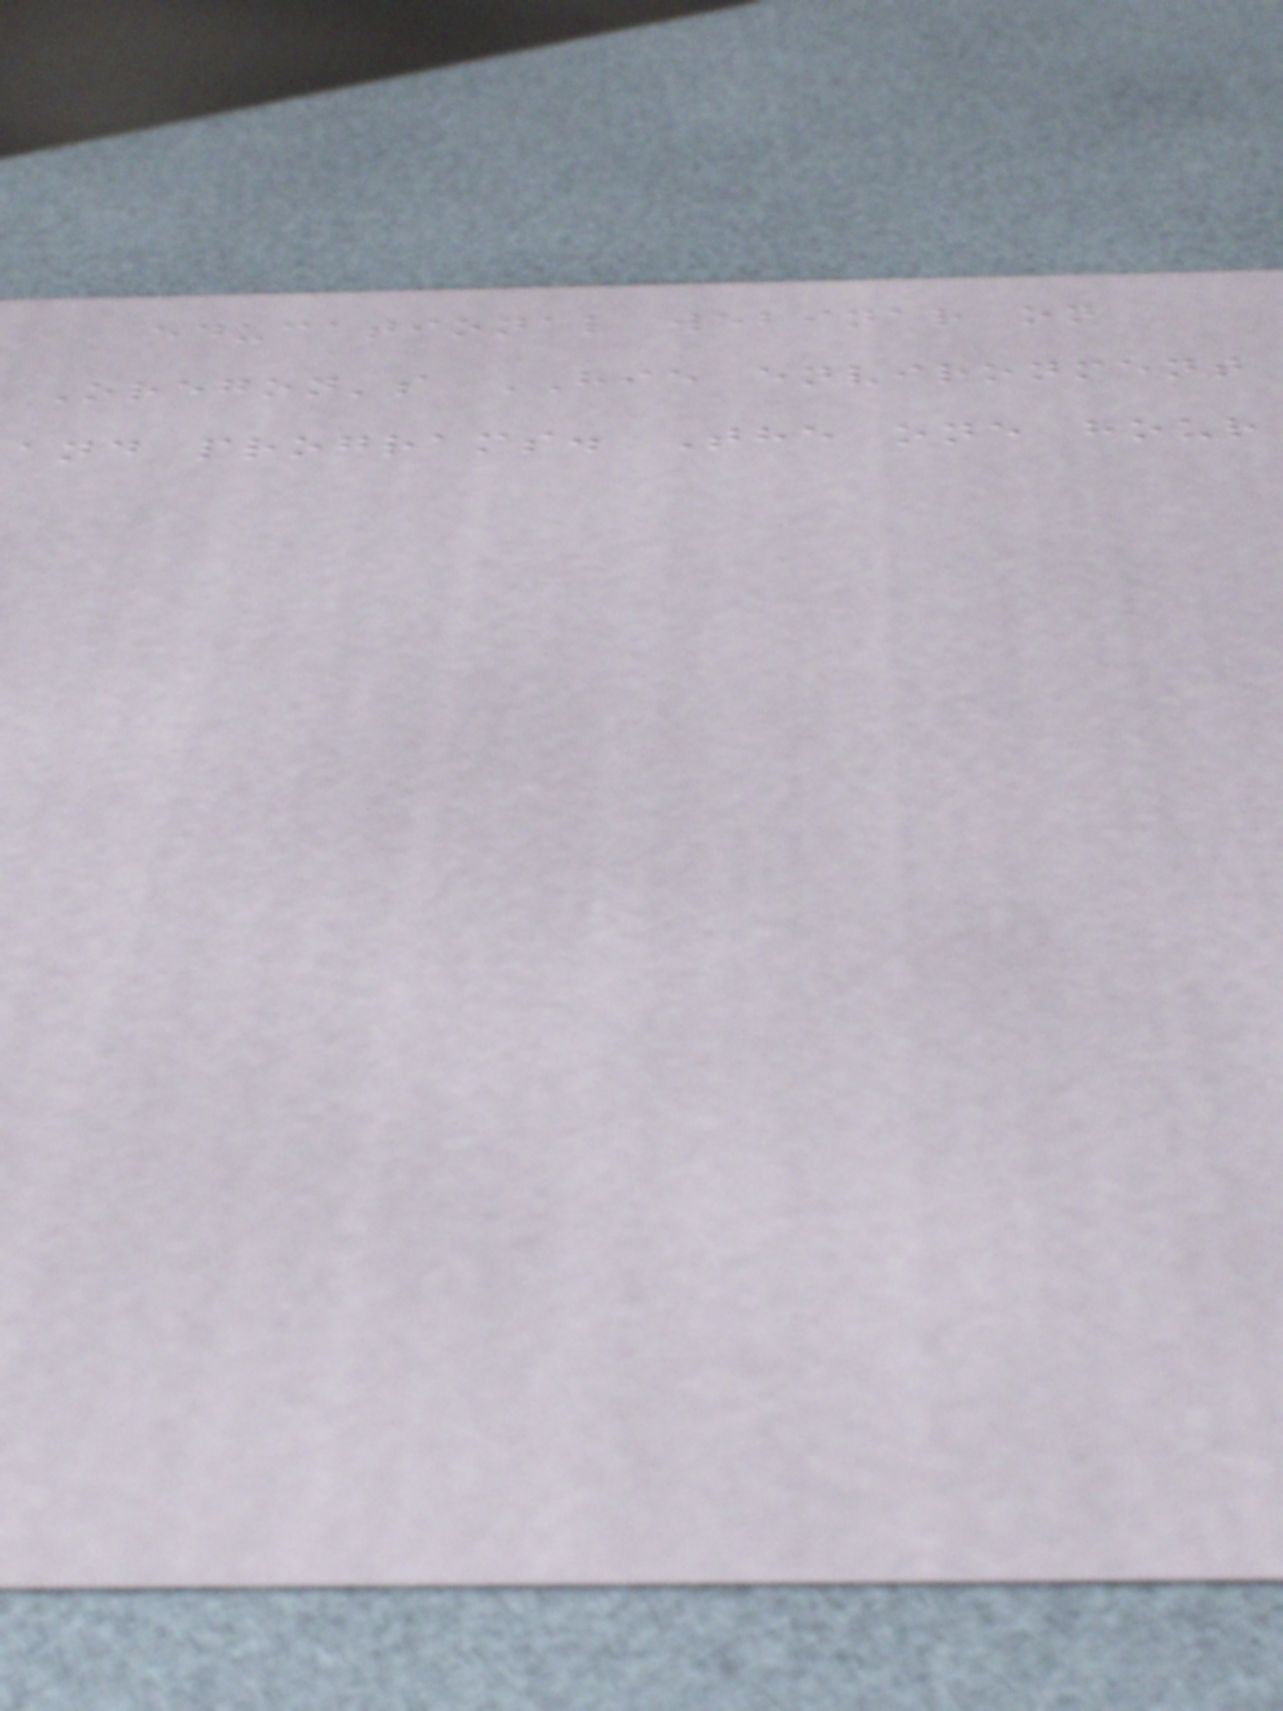educational webinar on
Oregon's HIE environment
and programs. The one hour
